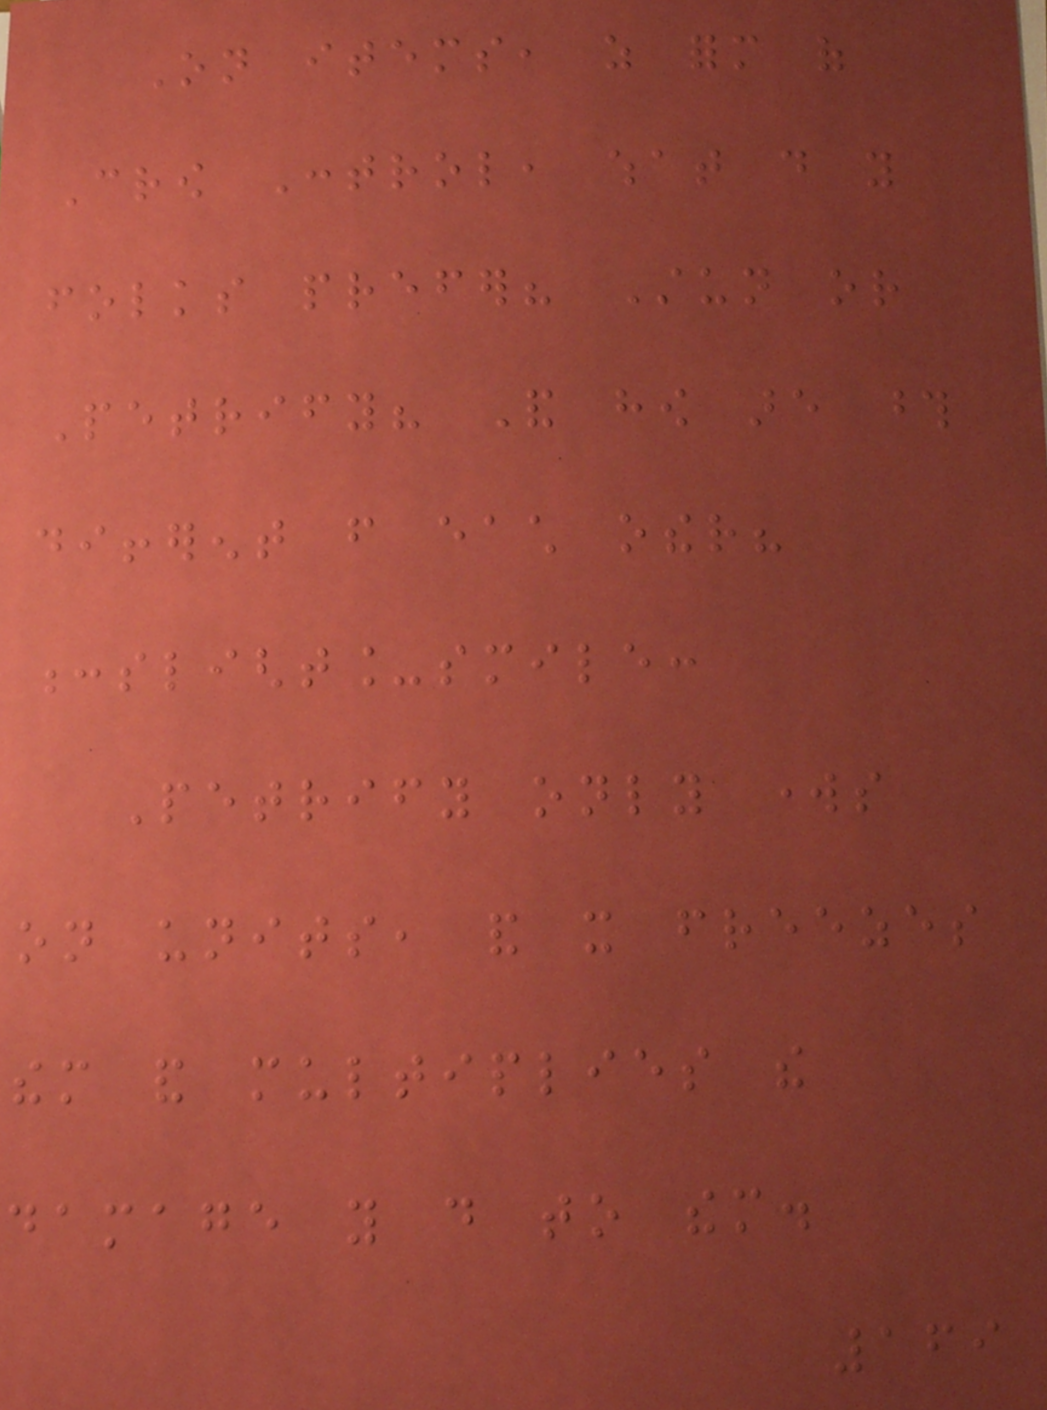On items, as form of
Crow Control, what do you
folks prefer? Stun or
Petrify? And how are those
different from each other?
:slight_smile:
Petrify only works
on units, and it freezes
them and multiplies the
damage you do to them.
169
